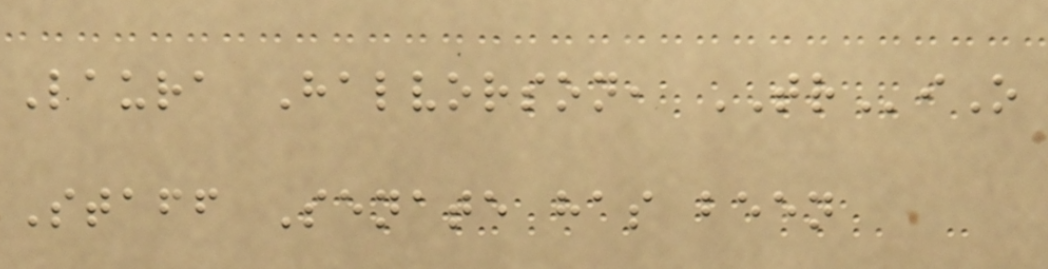Laura Halvorson, TRiO
Staff Senate has been
